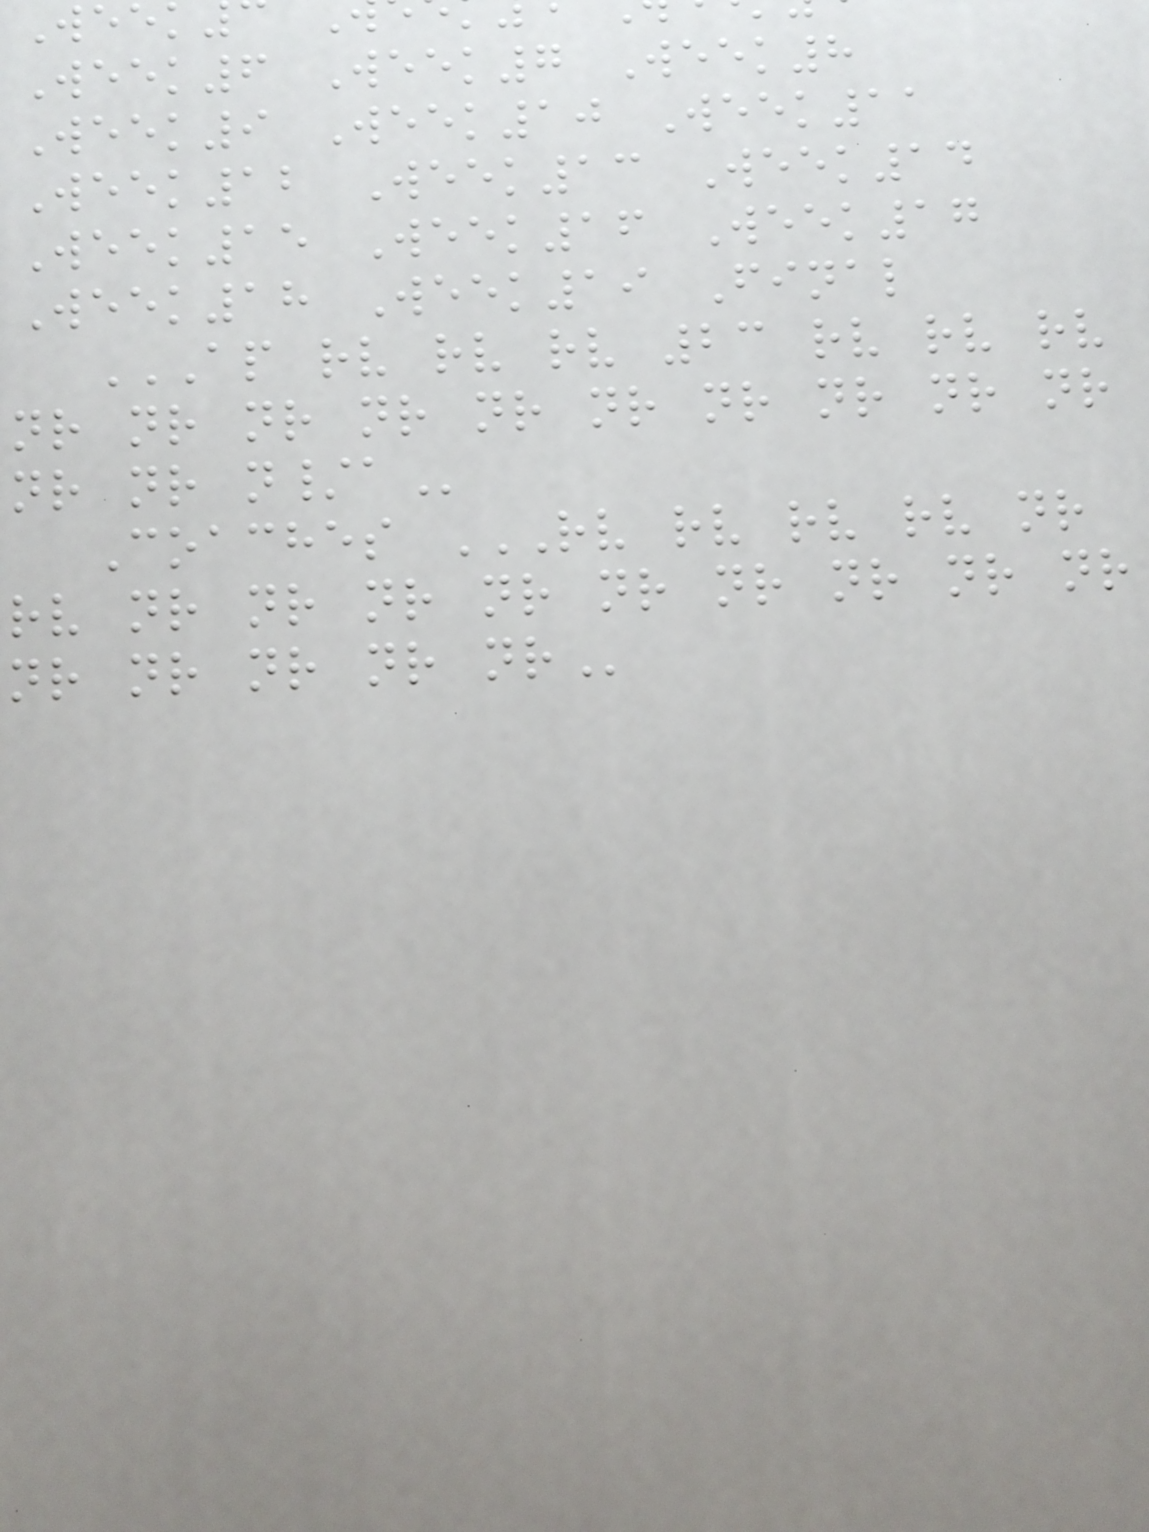Week6 Week7 Week8
Week9 Week10 Week11
Week12 Week13 Week14
Week15 Week16 Week17
Week18 Week19 Final
AP RV RV RV 23 RV RV RV
nr nr nr nr nr nr nr nr nr nr
nr nr
Coaches RV RV RV RV NR
rv nr nr nr nr nr nr nr nr nr
nr nr nr nr
